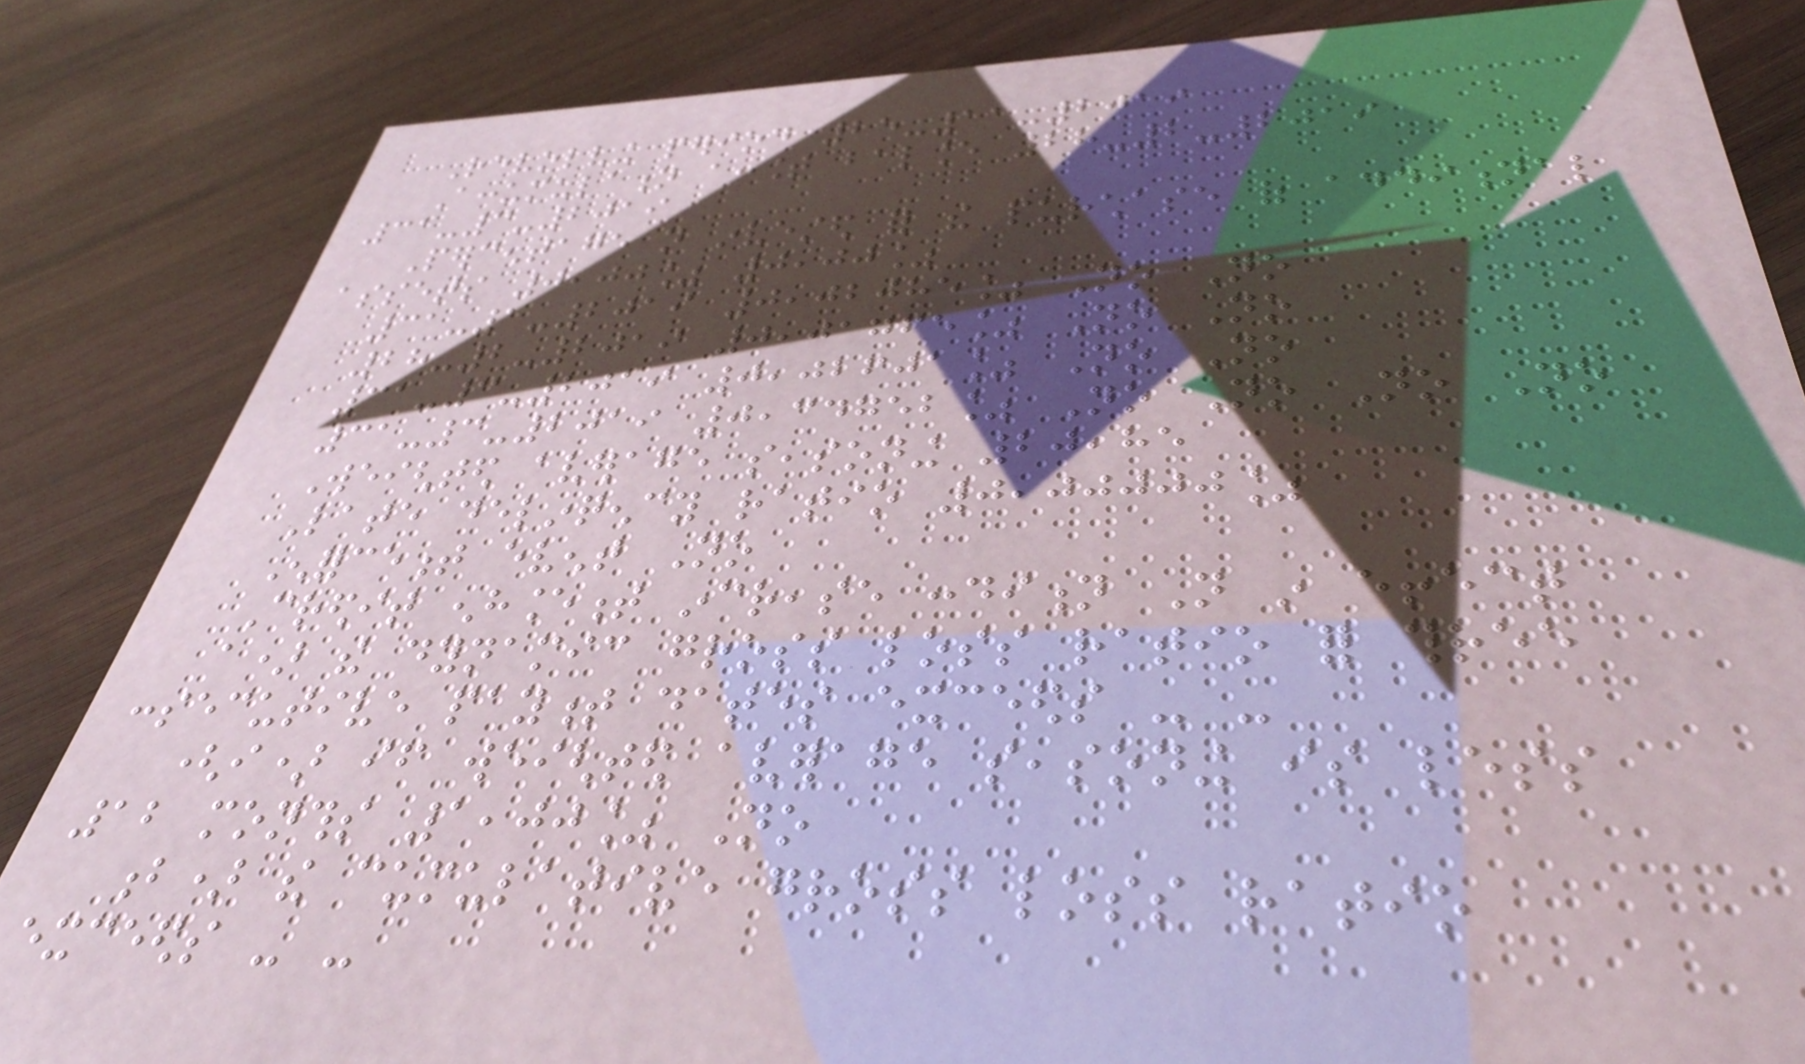Revolving period 25-11-2019
Accumulation account balance 28-2-2019
31-3-2019
Percentage not invested for the purchase of additional
assets 0,00% 0,00%
31-1-2019 0,02085% No No
28-2-2019 0,01765% No No
31-3-2019 0,02601% No No
31-3-2019 0,34752% No No No No
Weighted average seasoning 20,85
Late delinqency ratio 0,00000%
Enforcement event No
Credit enhancement increase condition Not in effect
a) the dynamic gross loss ratio for three
consecutive payment dates exceeds - -
(i) if weighted average seasoning is less
12 months 1,00% No
b) the cumulative gross loss ratio
exceeds - -
